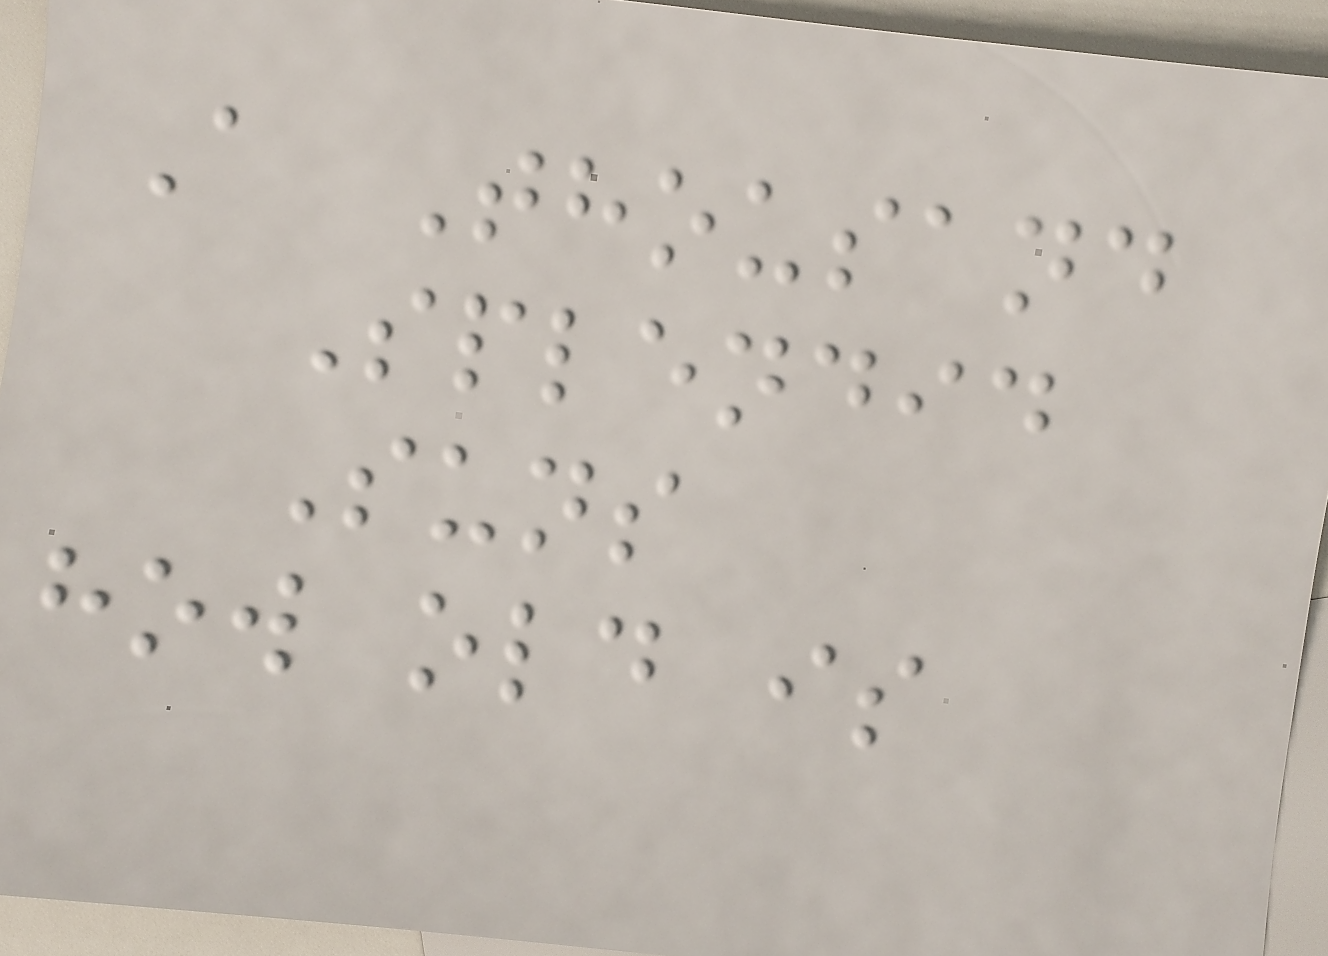A Thousand
Splendid
Suns
how old is
